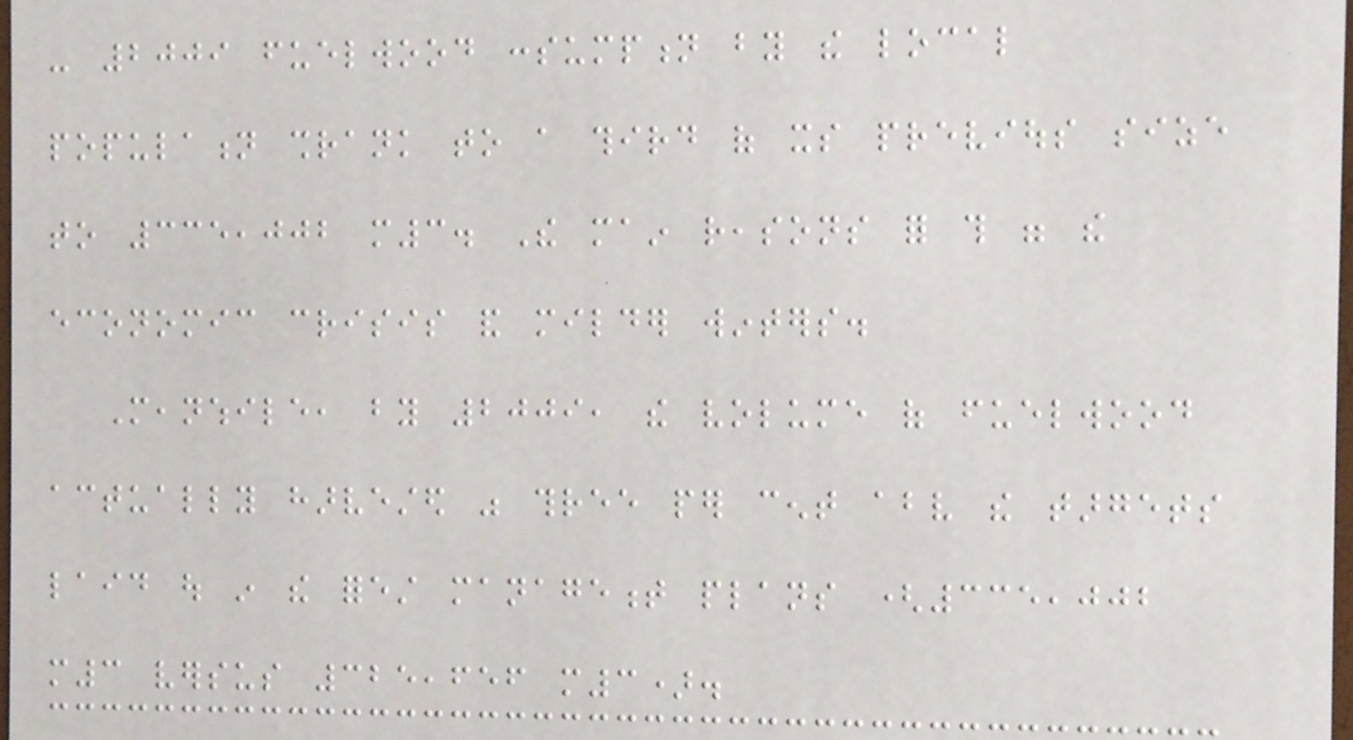- 2009 fuelwood consumption by the local
population shrank to a third of its previous size
to 335,002 m3. The main reasons for this were the
economic crisis and milder winters.
Meanwhile, by 2009, the volume of fuelwood
actually harvested was three per cent above the targets
laid out in the forest management plans (335,002
m3 versus 325,656 m3).
